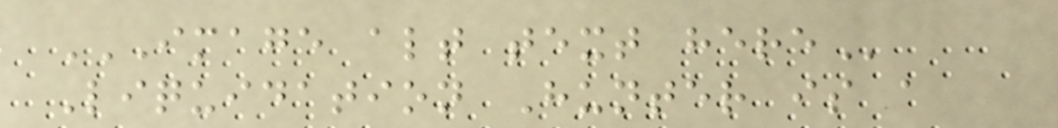IMAGE ALT TEXT HERE
Liquidation Hunter is a
